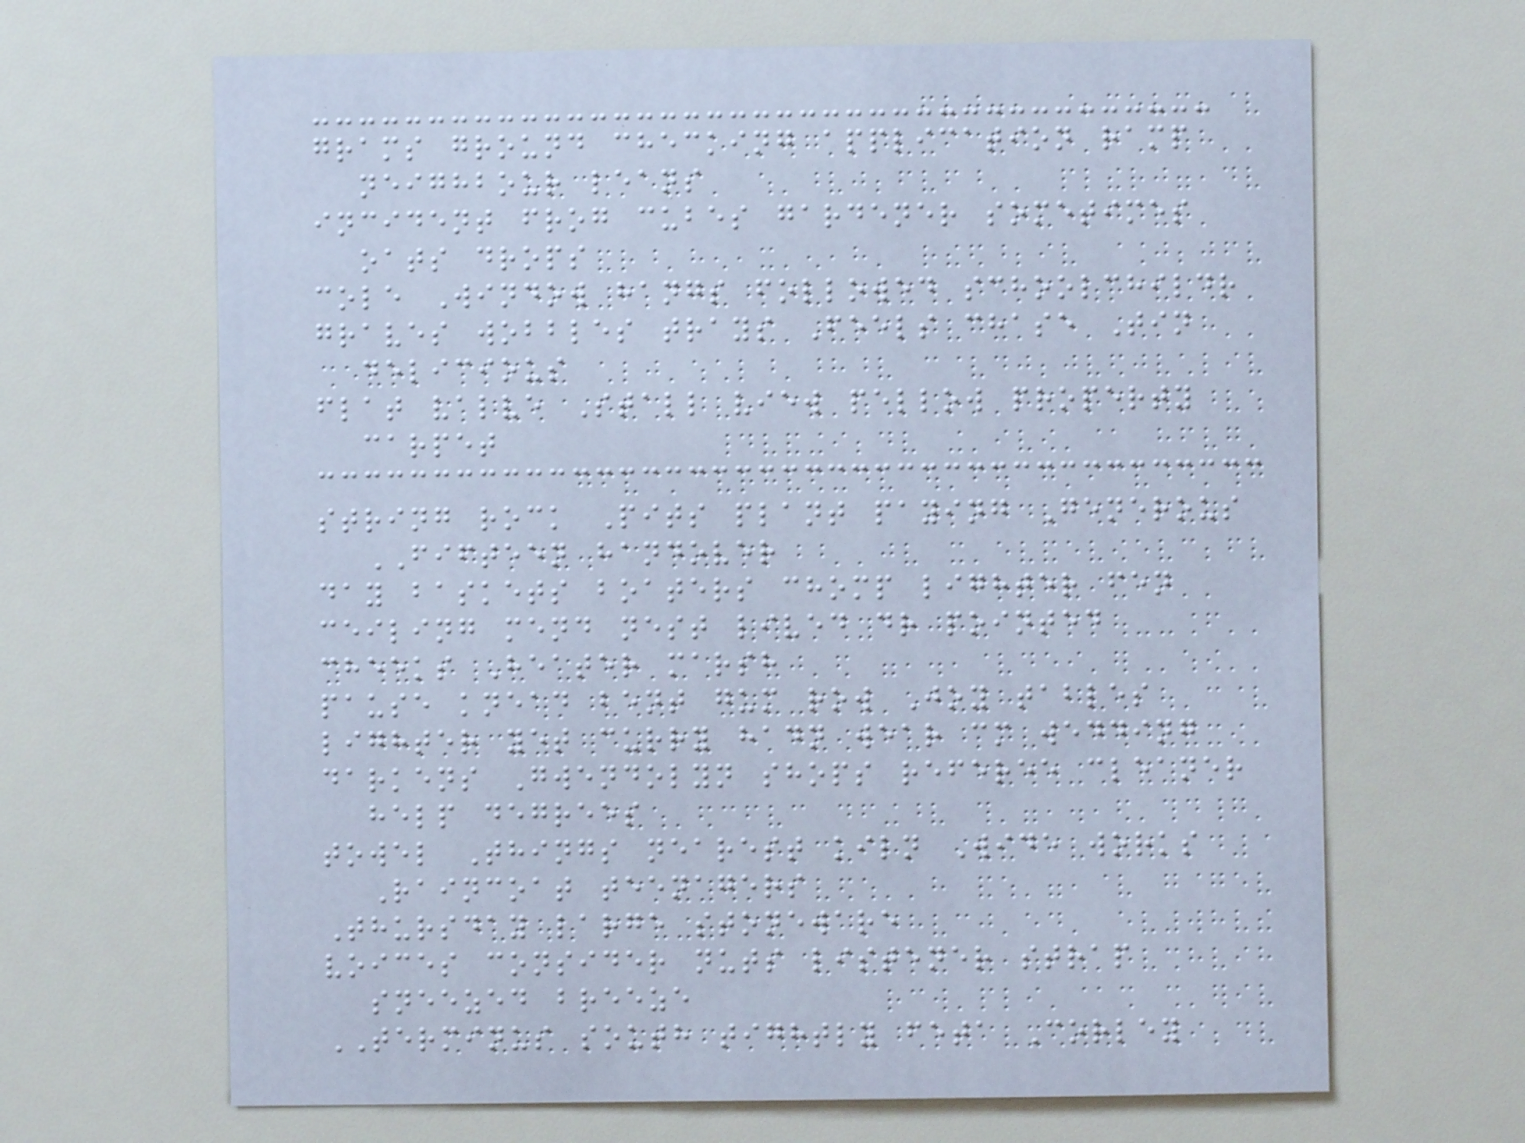grams ground checking application ramp
neighbour leans
incident frog cubes gardener sometimes
oats drops
cole Window hangs followed schoolchildr
graves wobbles trays Feels chase Tin
delicious
flat valve Stall view pellow property
carpet
string rock Pits plant paying Generous
FIFTEEN handover
day baskets boaters chomp lighter fen
ceiling mend nest lived dr pointed
cheeks Heater marsh
pause knead bent gum row Joy tables
lighter yet curry hadn wear cm wedding
darkens Gwendolyn shops referee cleaner
help degrees
towel Things nearest kiln Wide works
Raincoat teenagers
Thursday large stoneware
voices consider nuts listener strap
sneezed breeze
TERMINUS south tightly feta Corley
